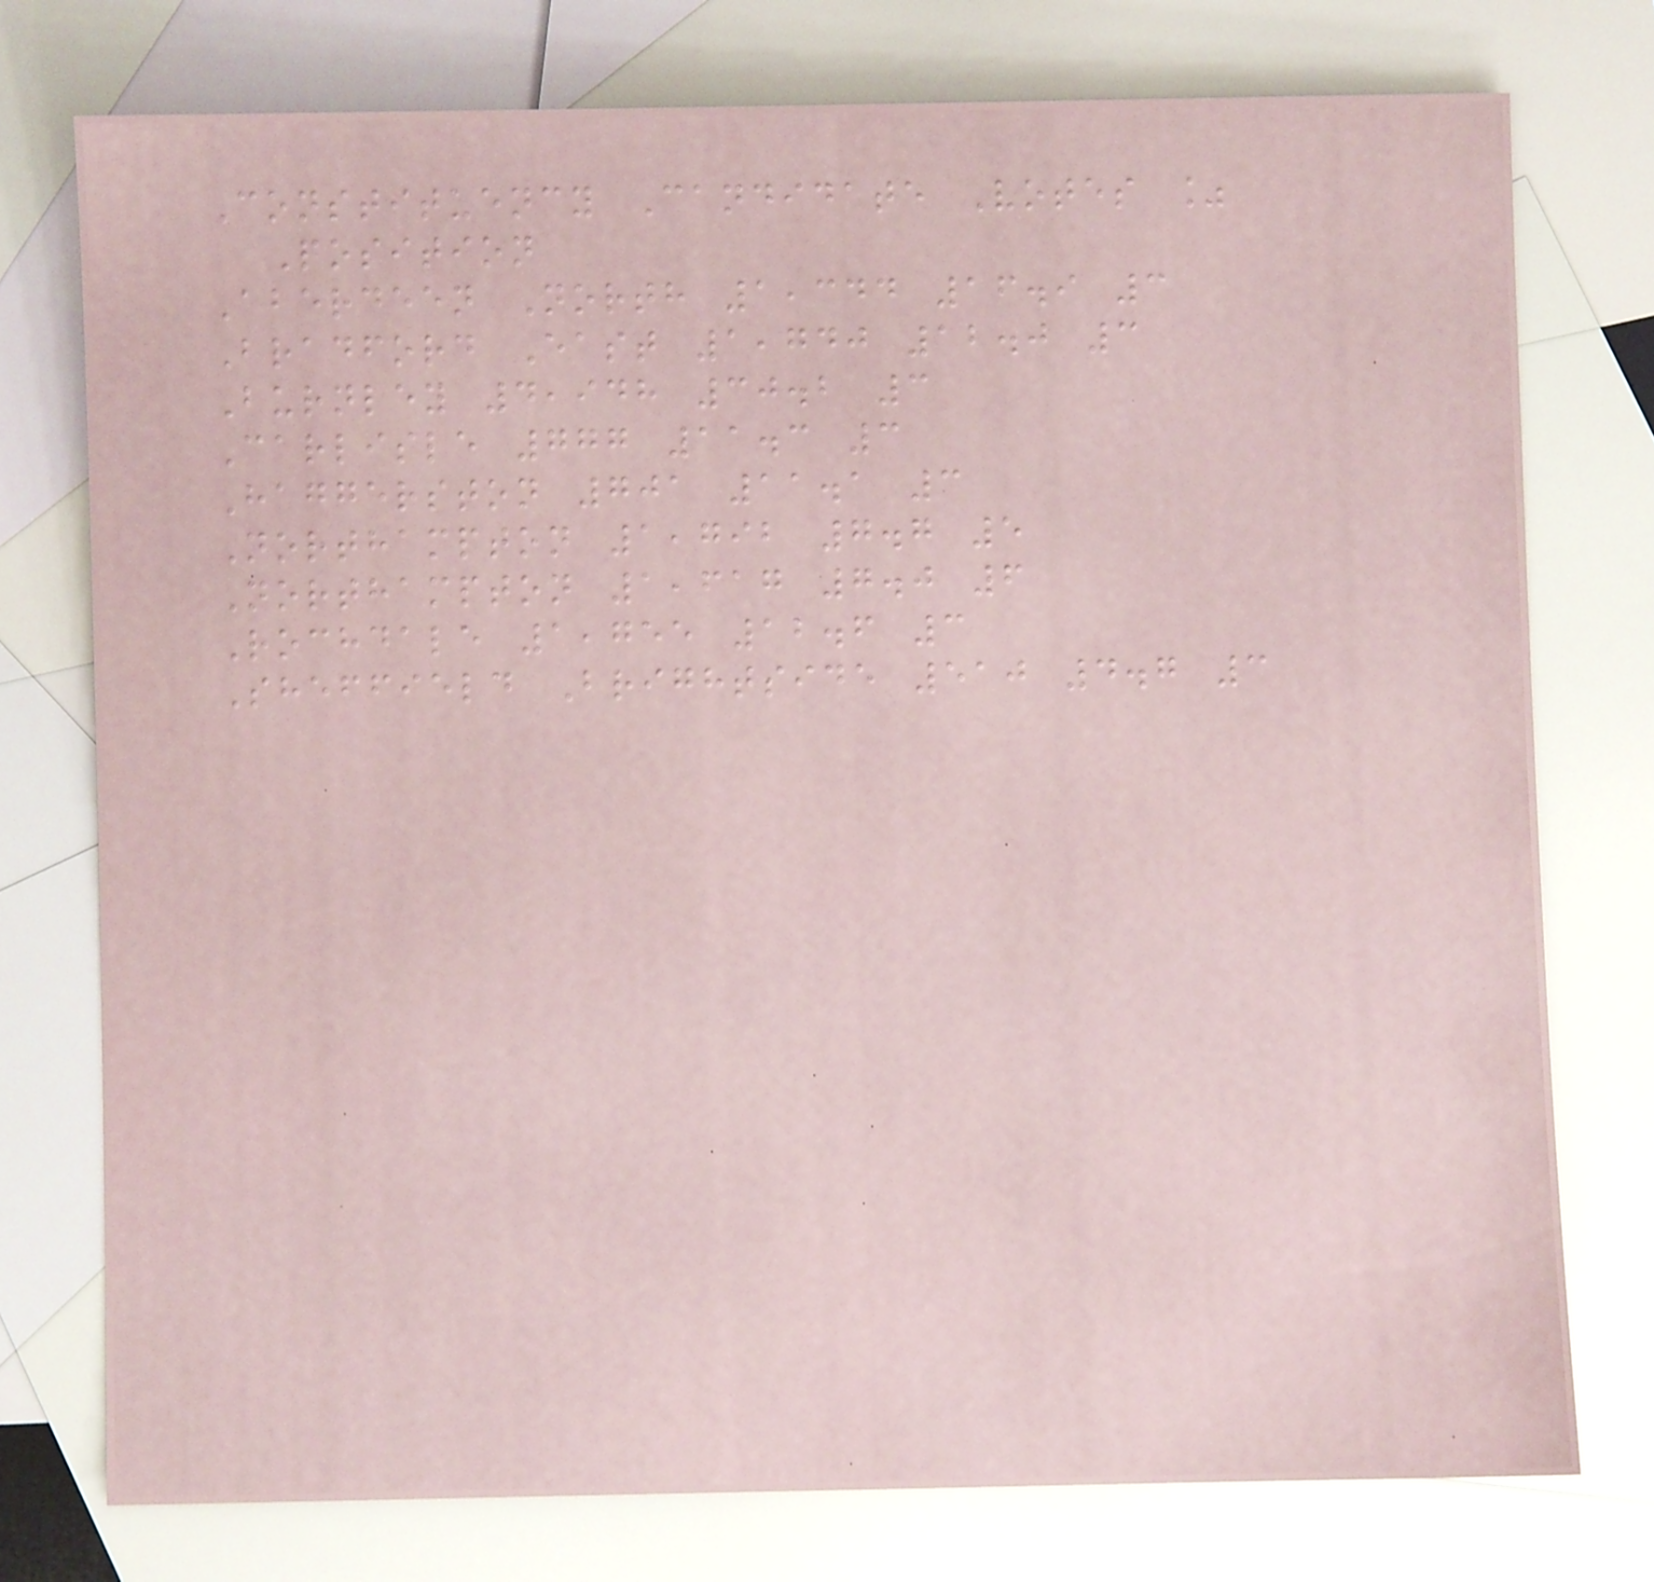Constituency Candidate Votes %
Position
Aberdeen North 1,344 16.9 3
Bradford East 1,740 12.0 3
Burnley 4,948 30.2 3
Carlisle 777 11.3 3
Haggerston 701 11.1 3
Northampton 1,792 7.7 5
Northampton 1,617 7.0 6
Rochdale 1,755 12.6 3
Sheffield Brightside 510 4.7 3
